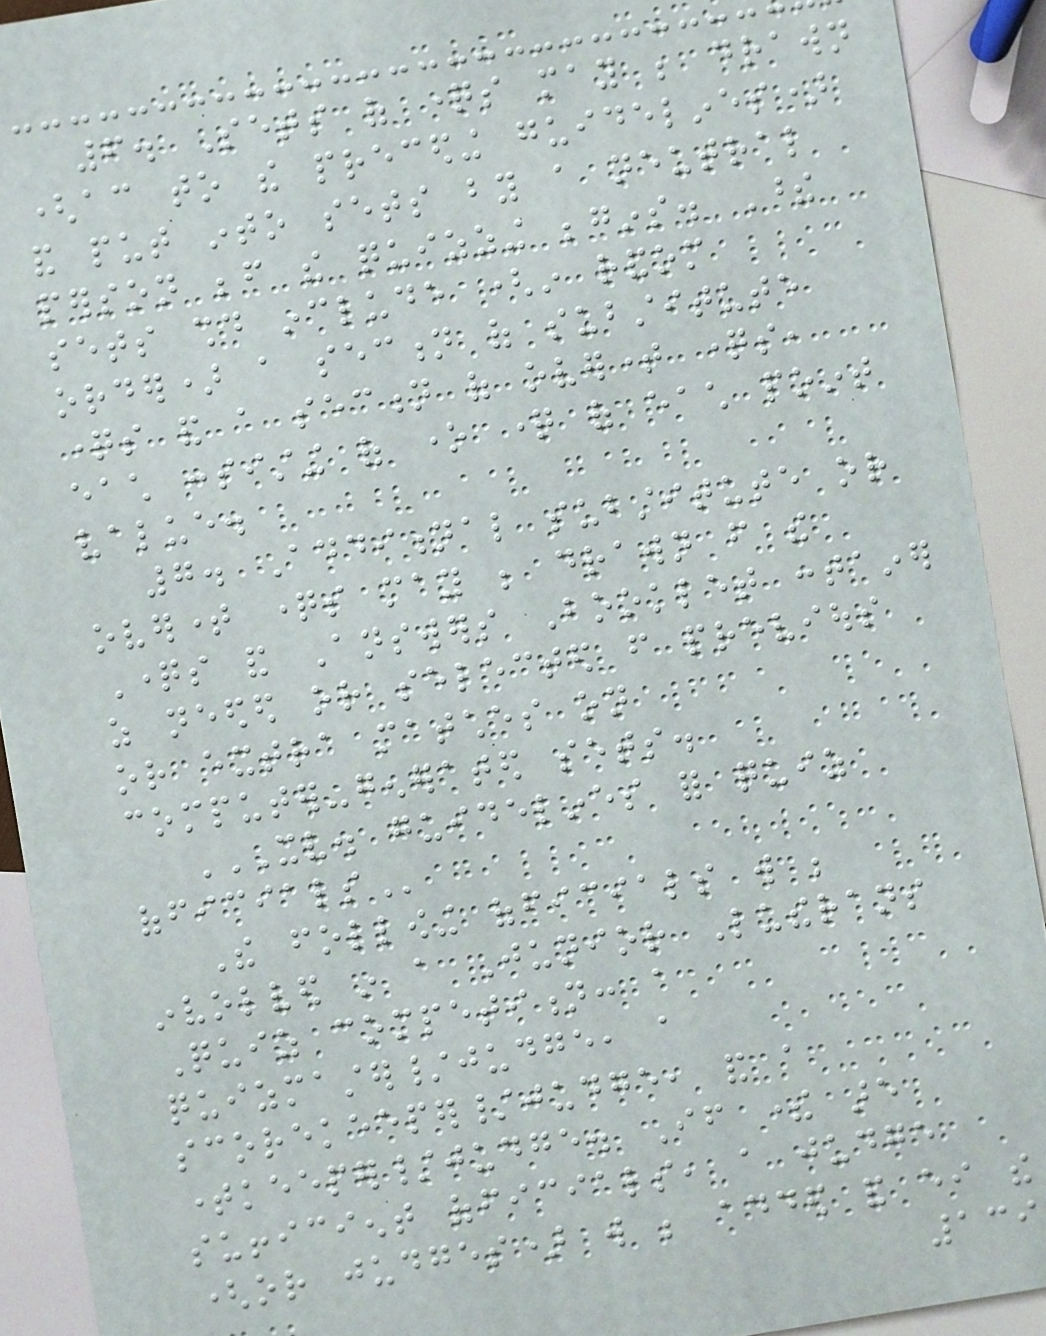6. Sets of questions may be drawn
(according to the preceding guidelines)
and put into sets by a neutral
person before the quizzing begins. These
sets should include (in random
order) a section of substitute
questions and a section of overtime questions,
each consisting of one question of each point
value.
7. Additional substitute or
overtime questions may be drawn from the
Questions and Answers Booklet container
as needed or selected from previous
or extra matches on
computer-generated sets.
XV. GUIDELINES FOR QUIZ
OFFICIALS
The following officials will be
involved in a Junior Lutherans
Quiz competition: a
quizmaster/judge, a
scorekeeper/judge, and a
timekeeper/judge. If there are
sufficient officials, a judge
(or judges) will be added and either the
139
